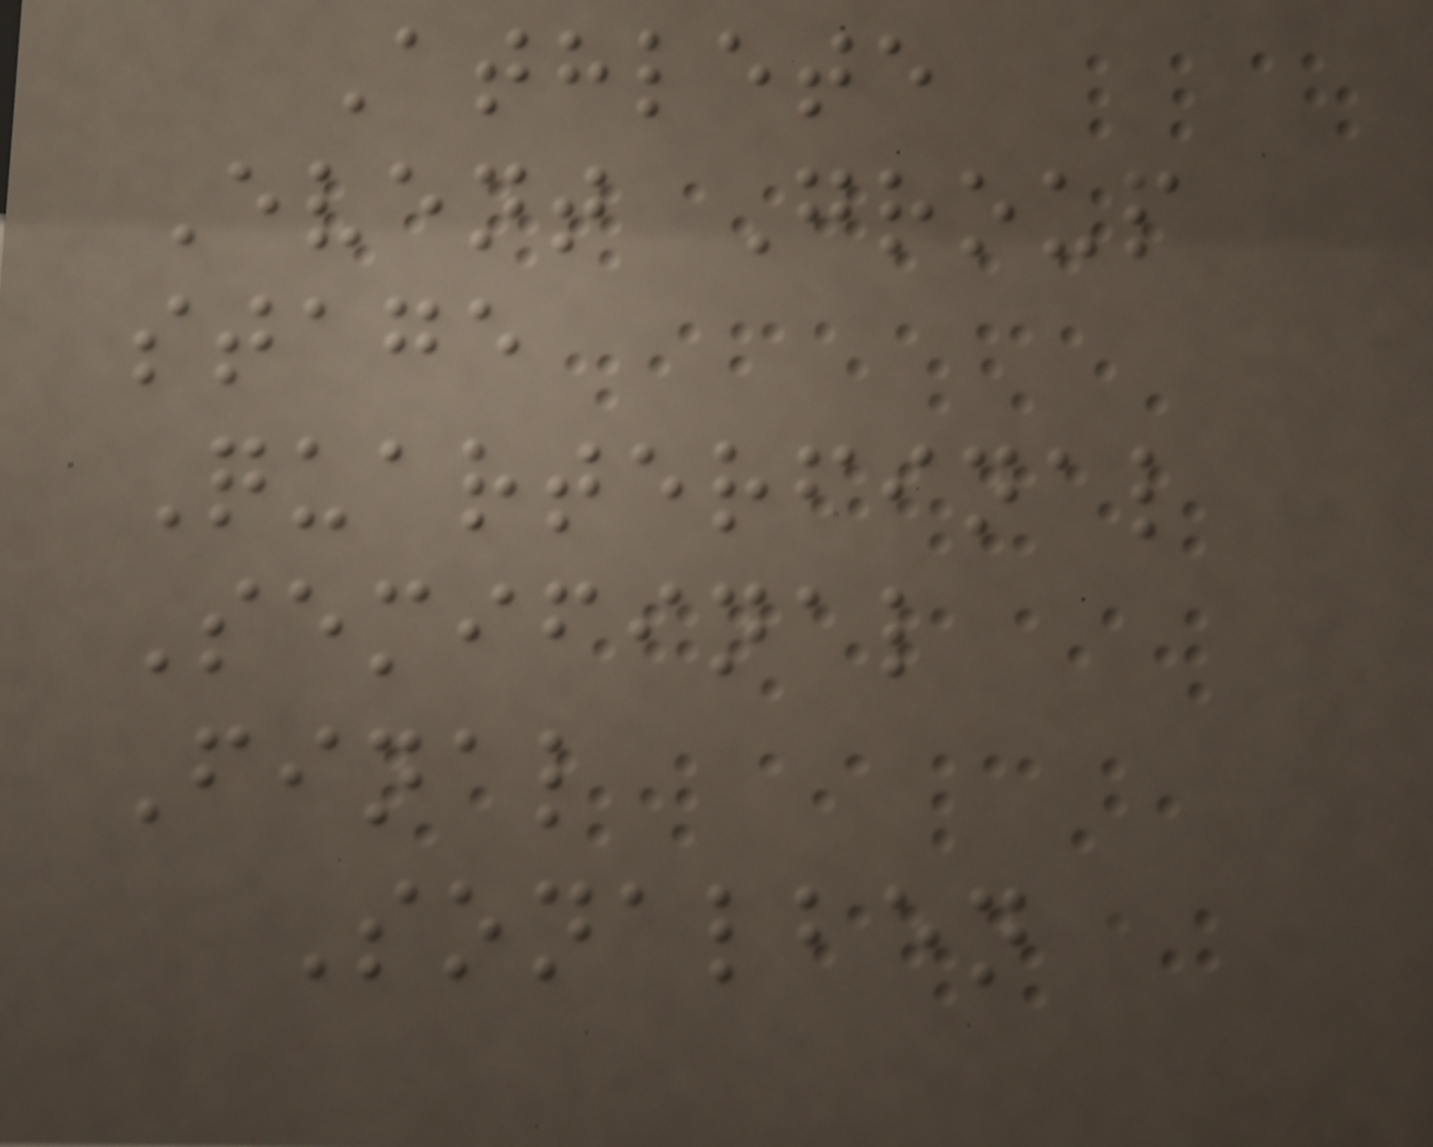Athlete
Event Group
stage
Quarterfinal
Semifinal
Final
Sonalben
